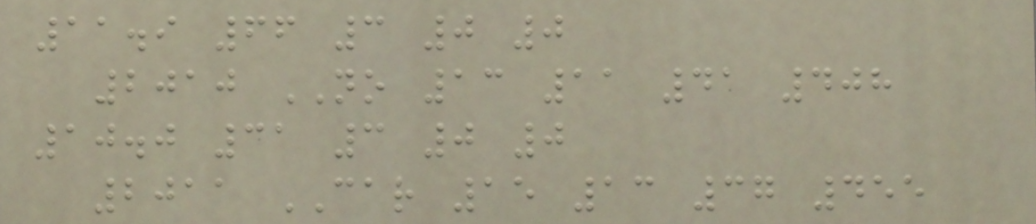11.9 66 3 0 0
2010 NO 13 11 41 408
10.0 31 3 0 0
2011 CAR 15 13 37 455
